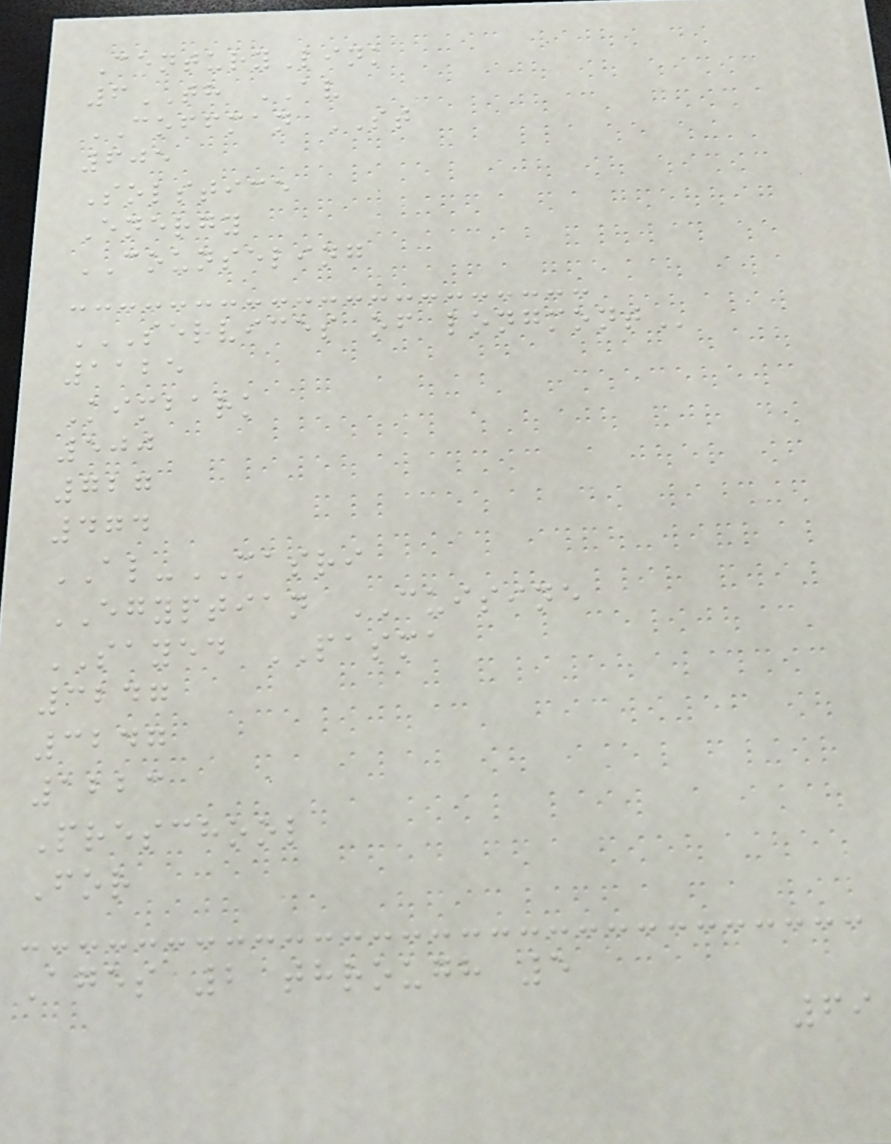CenturyLink
6TH AV
COFFMAN ST
605
Solstice
Energy
COUNSELING
SERVICES OF LONGMONT
1125
Kimbark
500
727
474
AL-MASRI
EGYPTIAN CUISINE
SAYED PASMA
3247
3247
1223
Preschool
For
Ages 2 through 5
69
